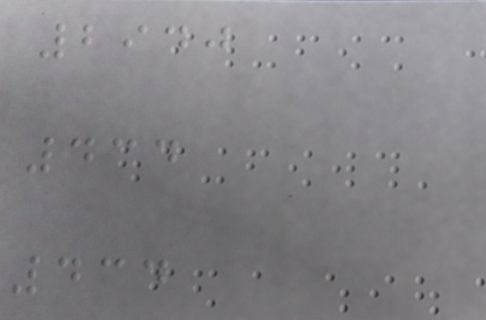2940
434
434
